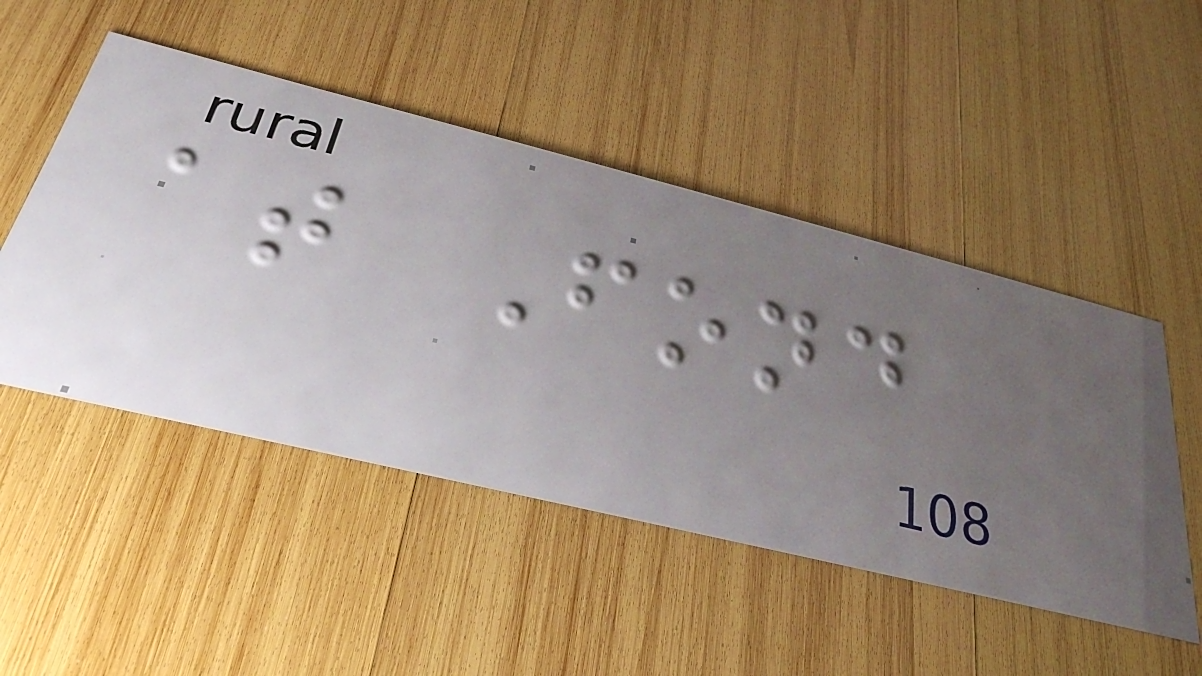at Fond
